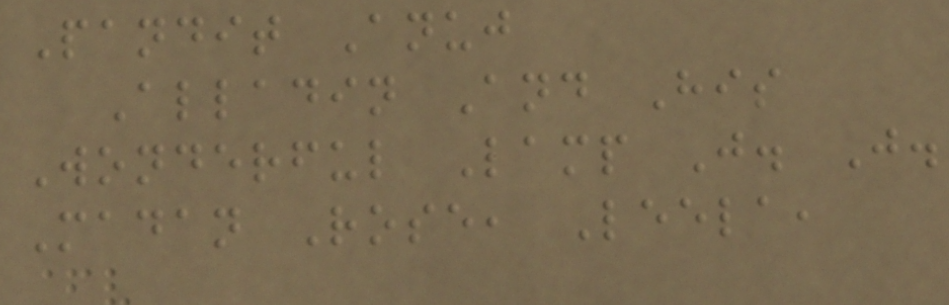Pandit Anuj
Alladin And His
Wonderful Lamp J. J.
Madan Rose, Leela,
